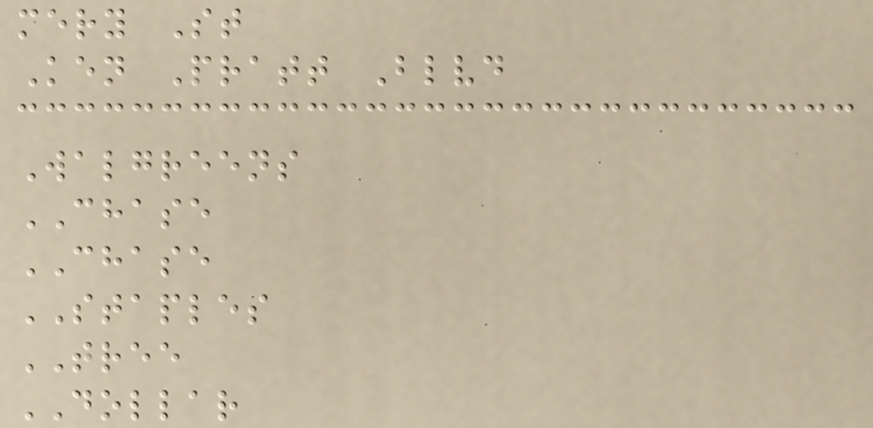mery St
Ken Pratt Blvd
Walgreens
CHASE
CHASE
STAPLES
TREE
DOLLAR
